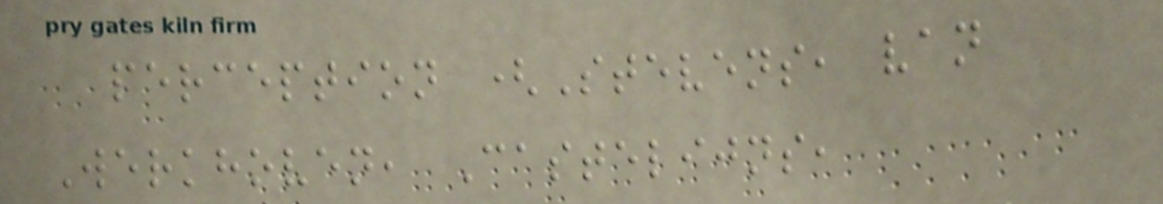perception (Stevens, van
Werkhoven, Castelijns,
